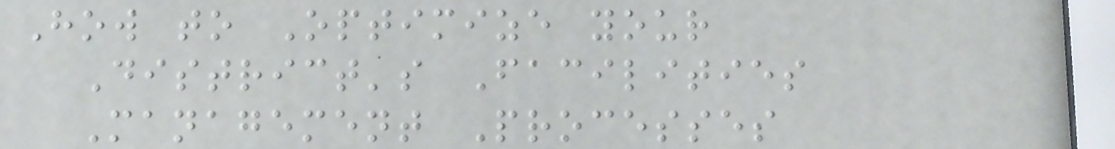How to Optimize your
District's Facilities
Management Processes
